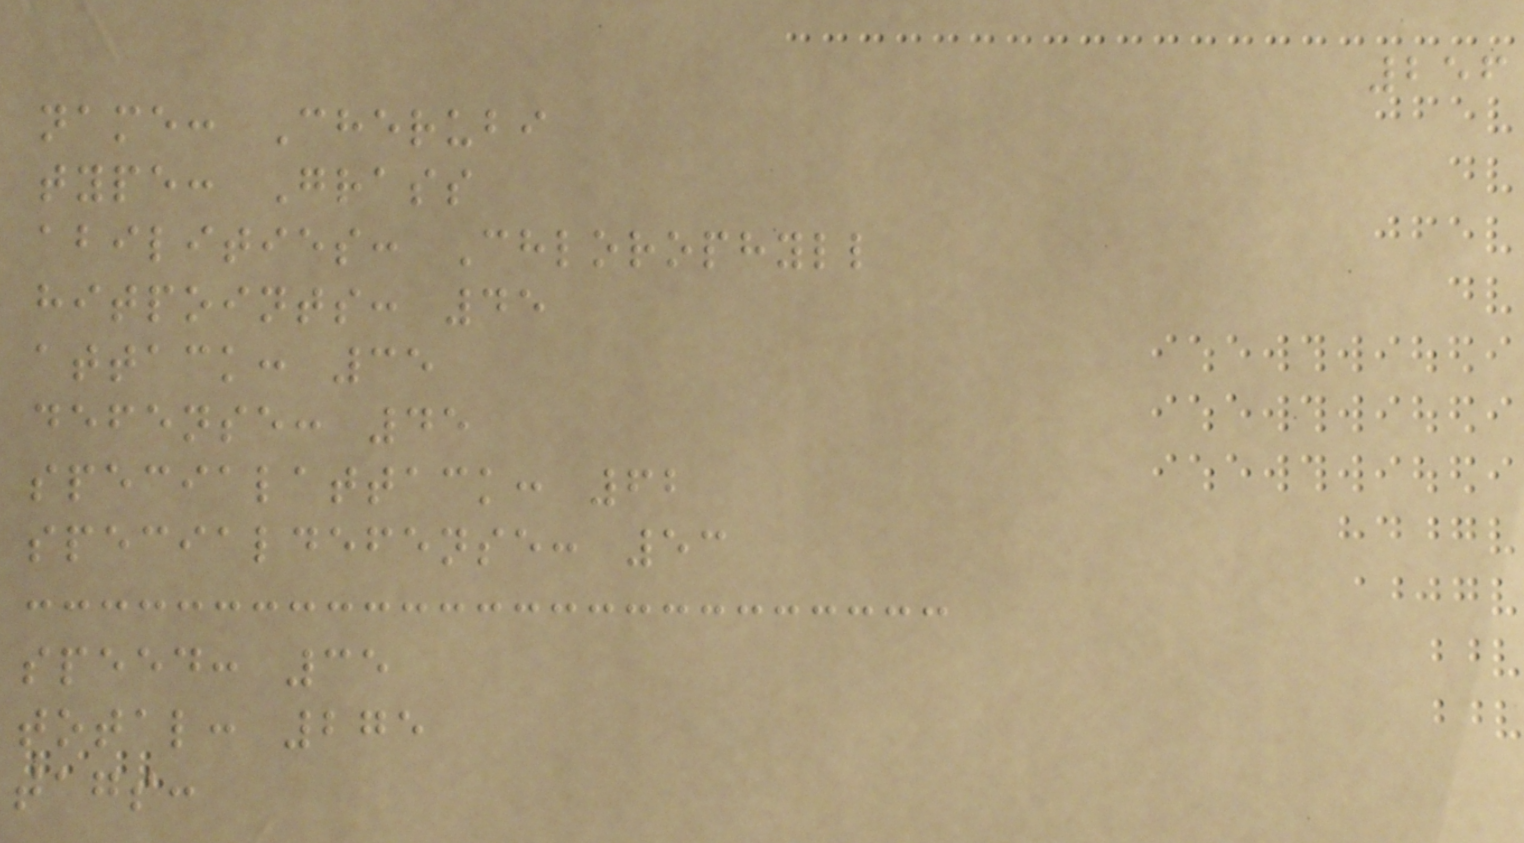256
name: Cherubi
type: Grass
abilities: Chlorophyll
hitpoints: 45
attack: 35
defense: 45
specialattack: 62
specialdefense: 53
speed: 35
total: 275
tags:
